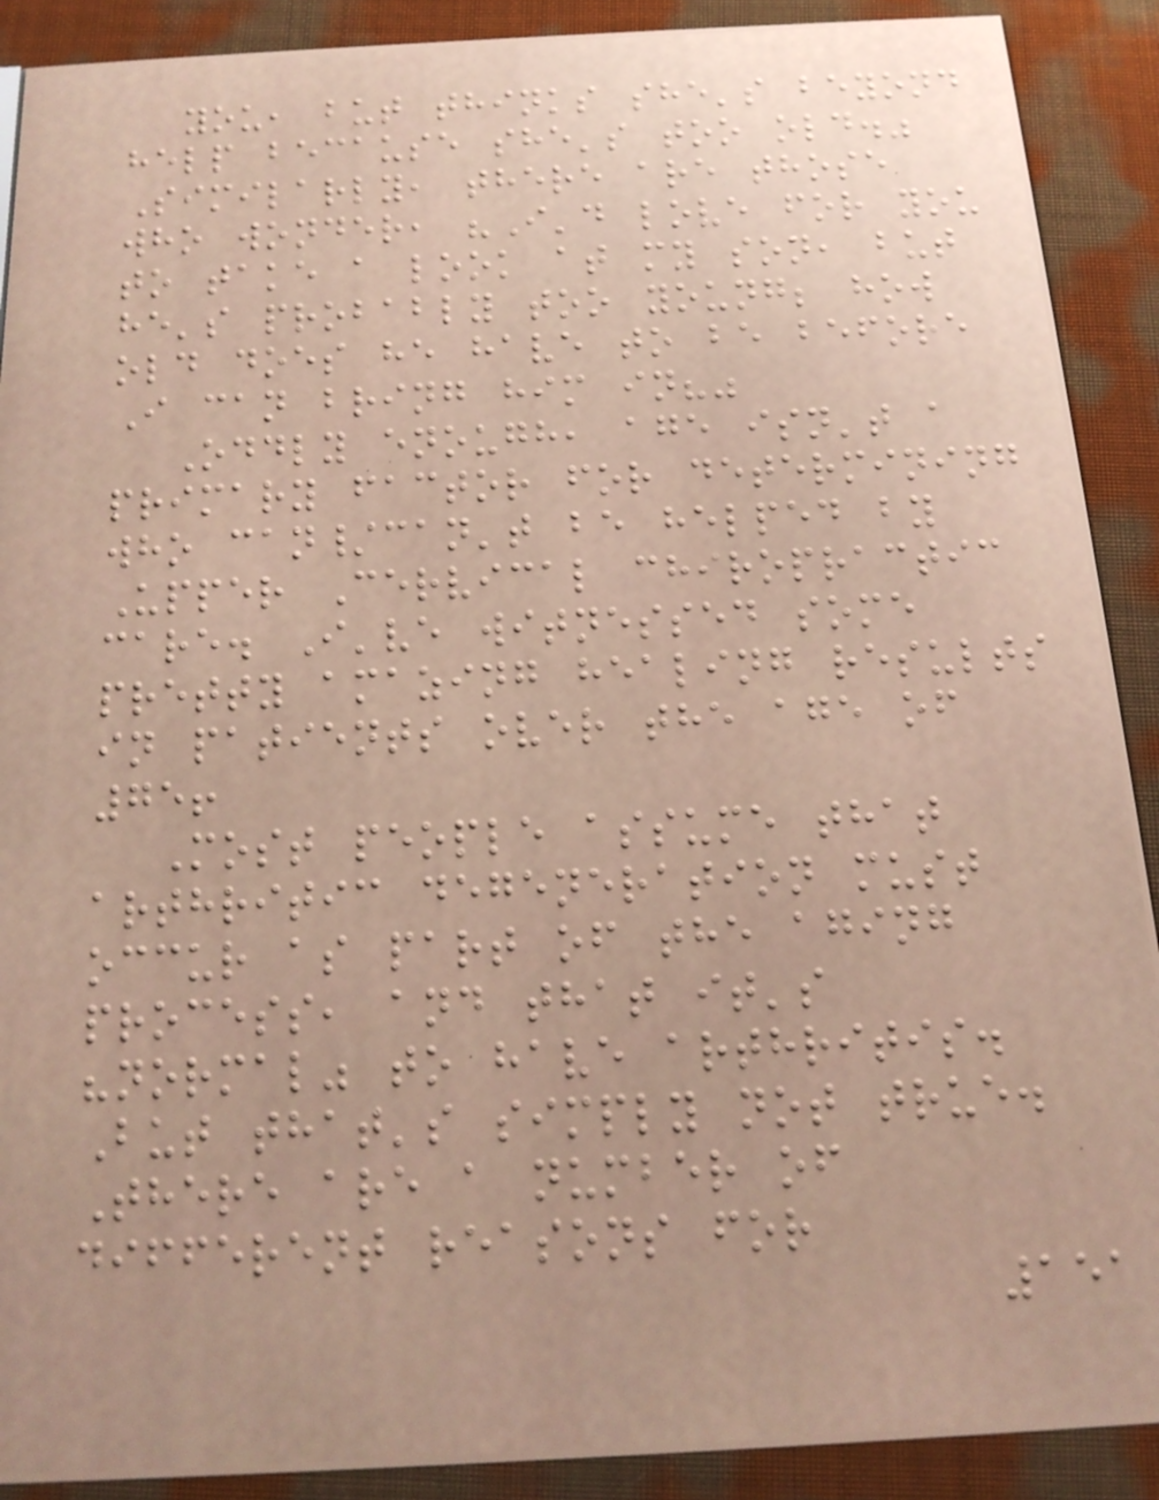you, but thinks she's beyond
help because she's too old."
Similarly, there are those
who wonder, "I'd love for you
to take a look at my son, but
he's probably too young; how
old does he have to be before
I can bring him in?"
Oddly enough, age isn't a
primary factor for determining
who can/can't be helped by
Upper Cervical chiropractic
care. I've witnessed some
pretty amazing healing results
in patients over the age of
75!
Most people assume that
arthritic degeneration must
occur as part of the aging
process, and that it's
"normal" to have arthritis.
But that's simply not true.
There are a number of
different reasons for
151
